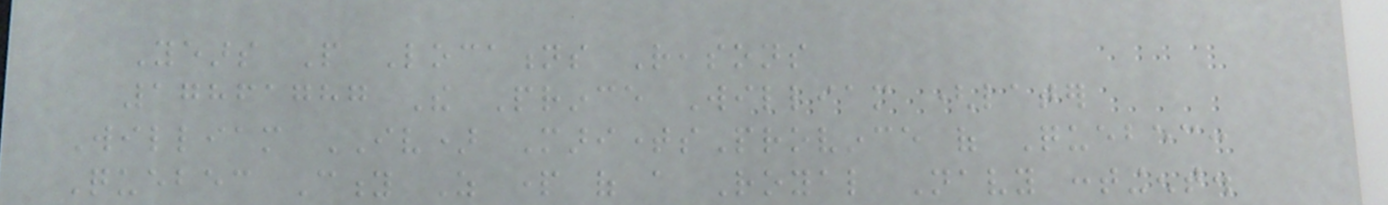Years People Locations Reasons
17861787 The Prince William (later
William IV) MaritimesProvince of Quebec:
Quebec City As part of a Royal Navy contingent.
